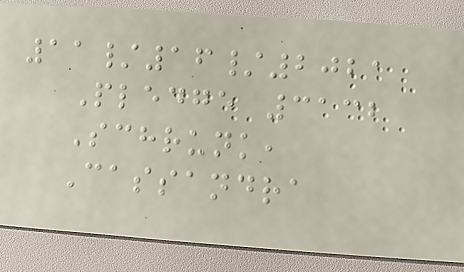11/16/2021
Pledge 3132
Schrunk,
Cassandra
